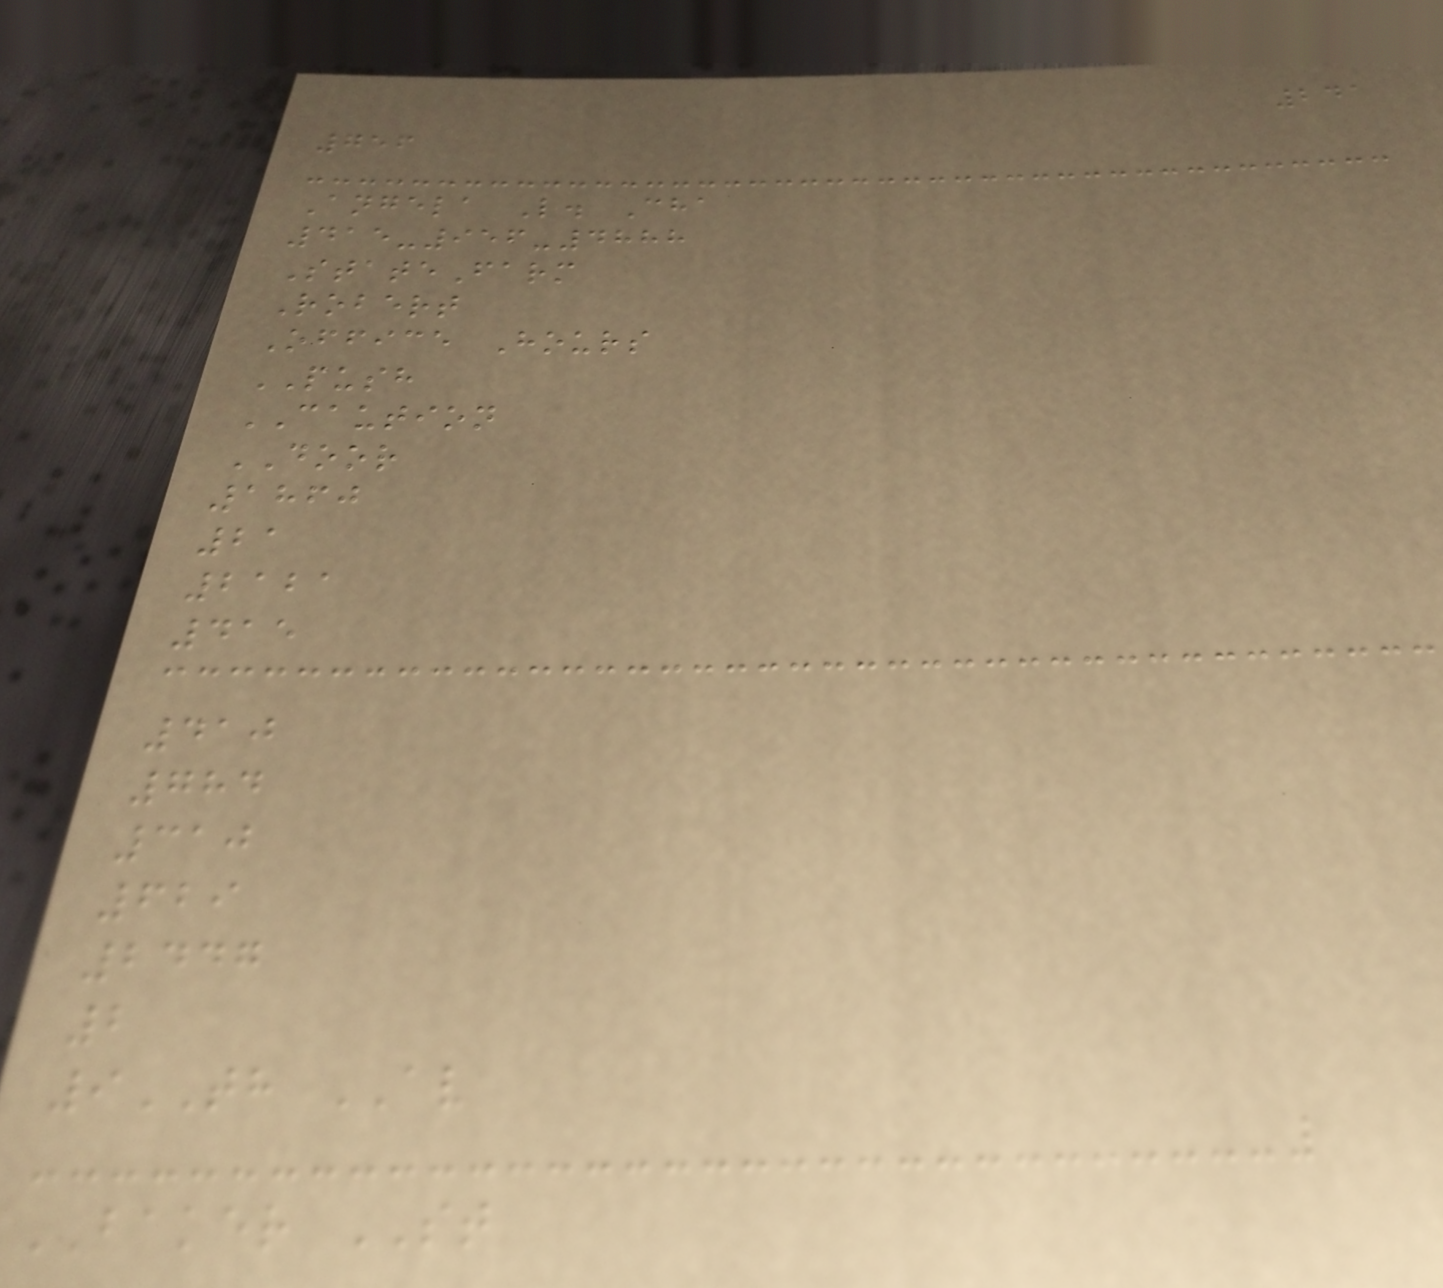241
756
Angela L. Cha
415-956-4888
StateFarm
Robert
Office Hours
PUSH
CAUTION
DOOR
1860
21
2121
415
410
784
310
629
2447
2
9TH AV
BAKER ST
